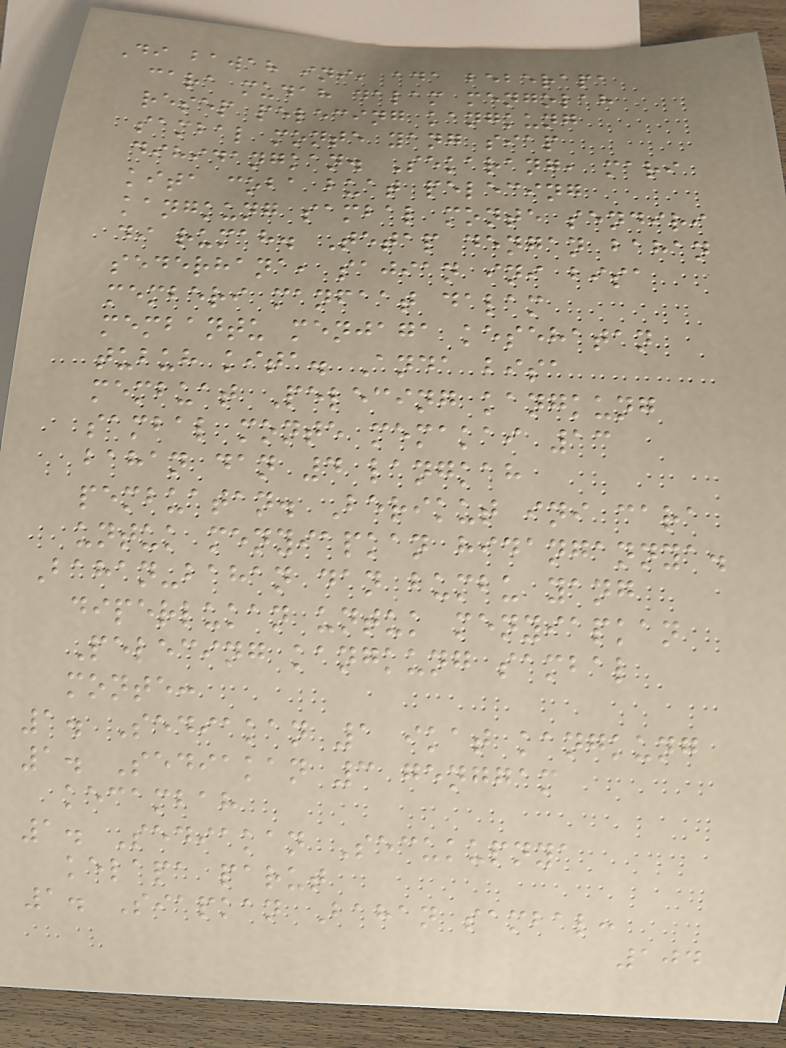Di bawah ini, ada beberapa
cara mudah dalam mengolah
resep pelecing kangkung
sambal monte yang siap
dihidangkan. Sekarang, mari
kita coba buat pelecing
kangkung sambal monte sendiri
di rumah. Tetap dengan bahan
sederhana, sajian ini bisa
memberi manfaat dalam
membantu menjaga kesehatan
tubuh kita. Anda bisa
membuat Pelecing kangkung
sambal monte memakai 13
bahan dan 4 langkah
pembuatan. Berikut ini cara
untuk menyiapkan hidangannya.
Bahan-bahan dan bumbu yang
diperlukan untuk menyiapkan
Pelecing kangkung sambal
monte:
1. Sediakan 1 ikat kangkung
1. Sediakan 3 genggam
kecambah
1. Sediakan Secukupnya
kelapa parut
1. Siapkan Bahan sambal:
104
